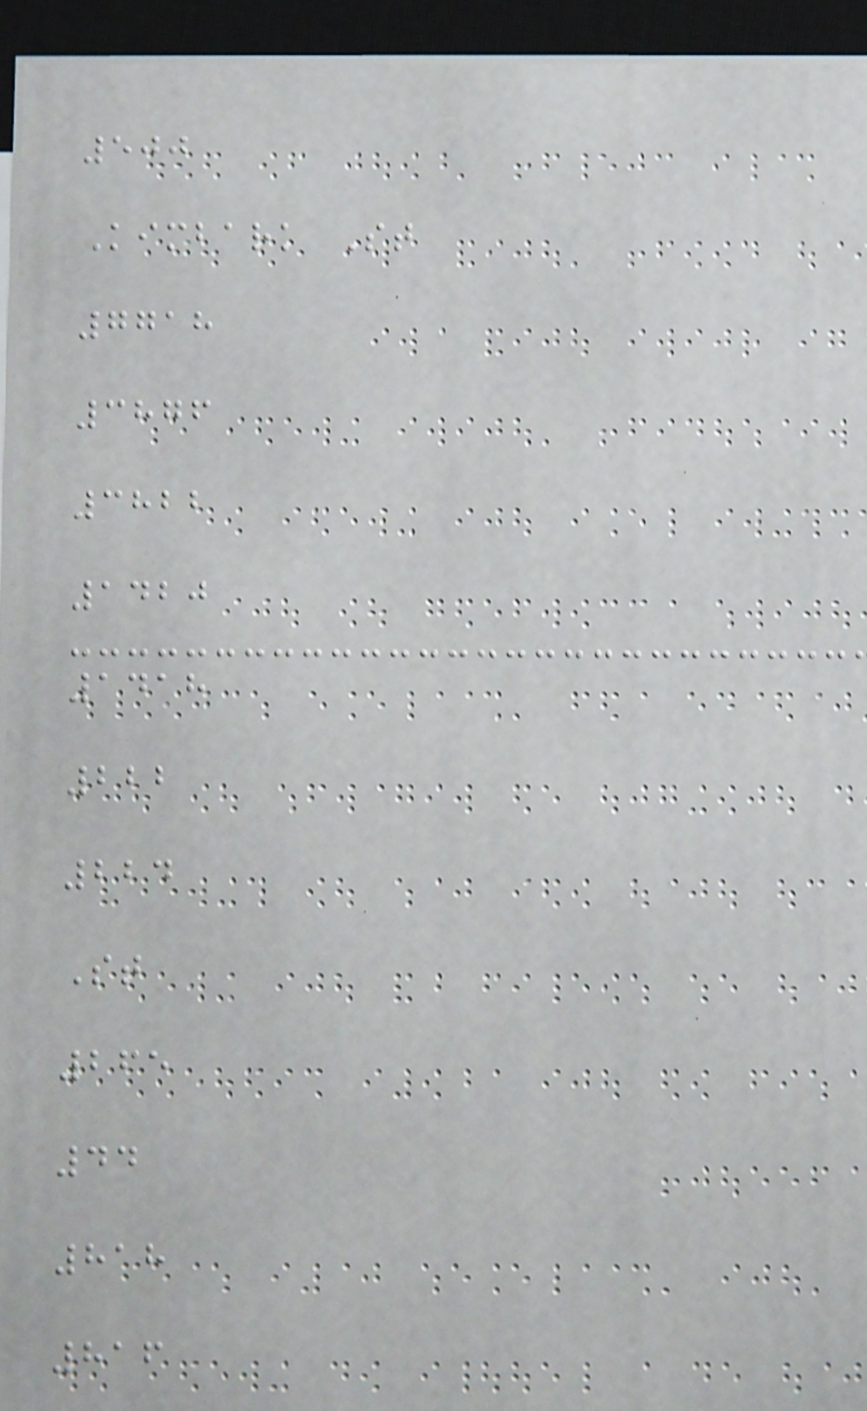500
Kimbark St
7718
3876
3822
1420
1418
222
224
St
265
44
818
816
